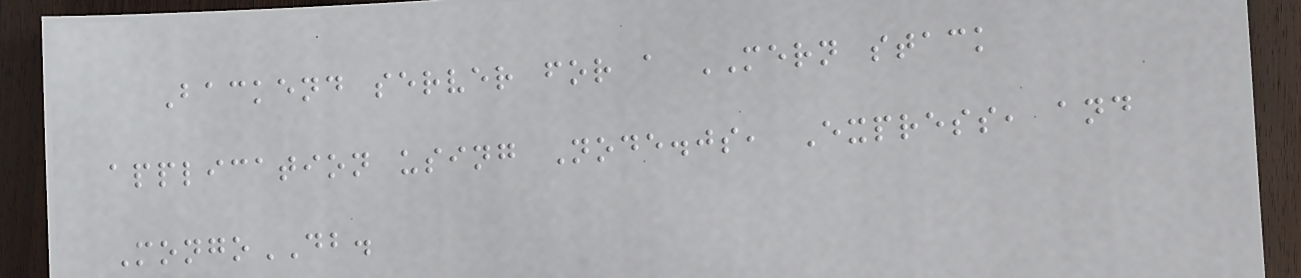Backend server for a MERN stack
application using Node.js, Express, and
MongoDB.
